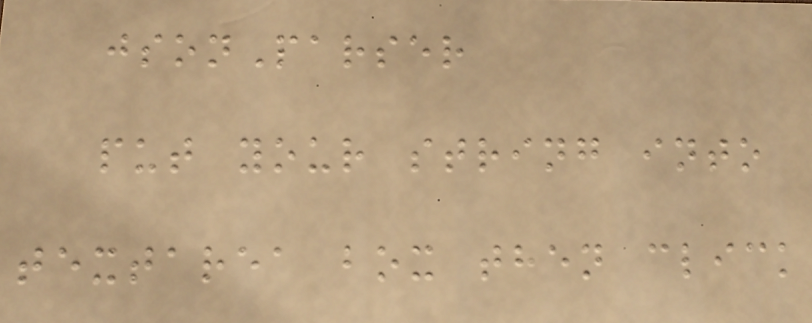jsonParser
put your string into
textarea box then click
